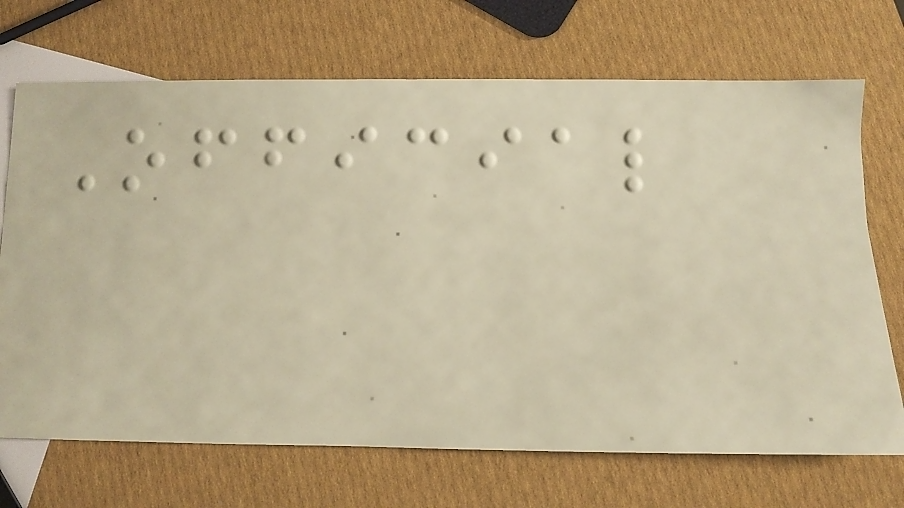Official
